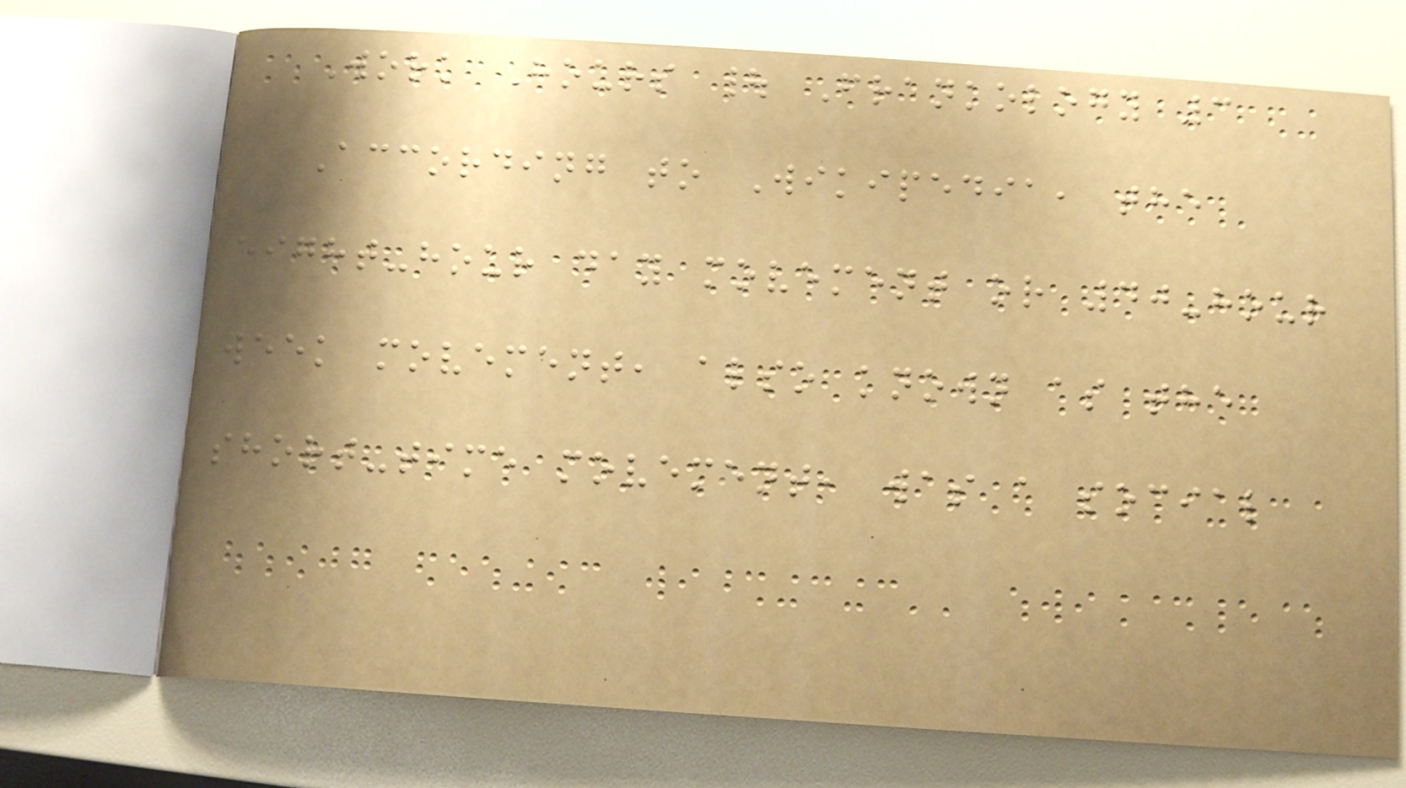Work Hours | Frankology 3
According to Wikipedia, the
eight-hour day movement or 40-hour
week movement, also known as the
short-time movement, was a social
